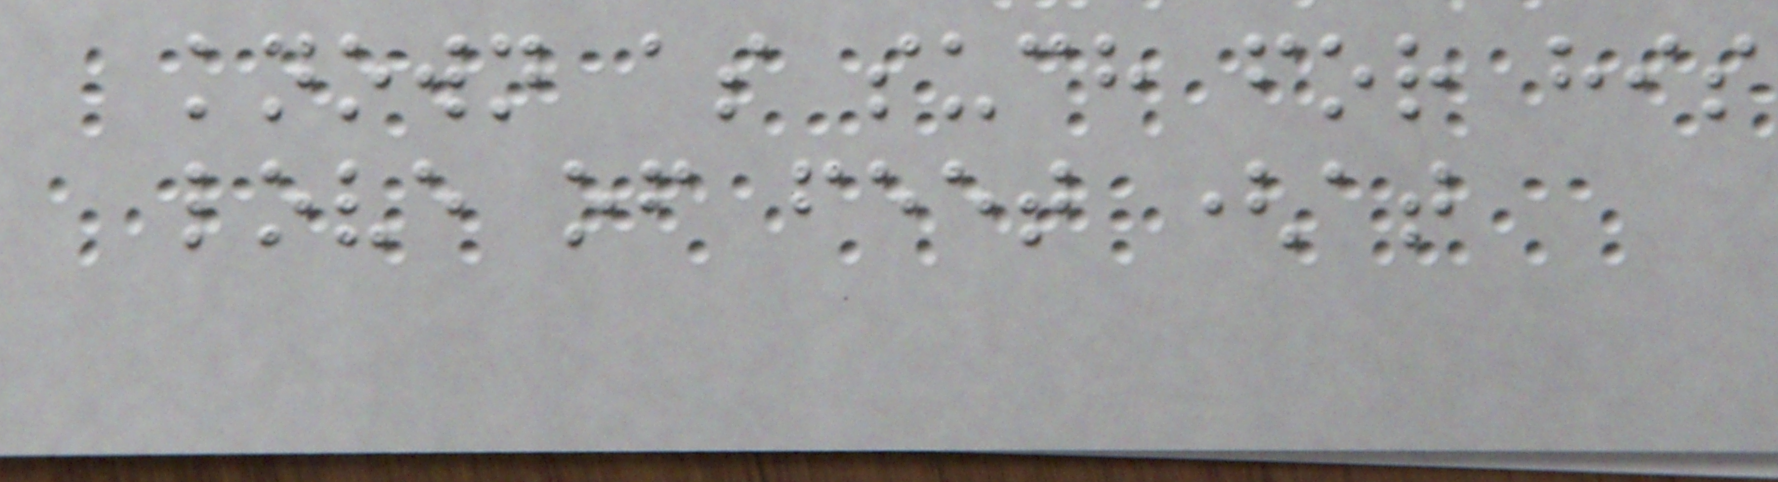known as such for his
love of feet (at
